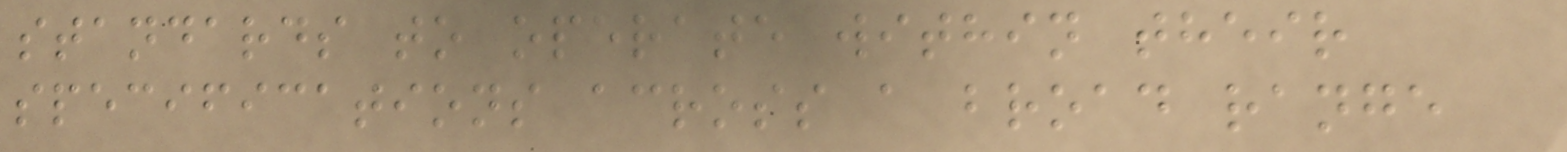standards to operate within their
specifications across a broad range
